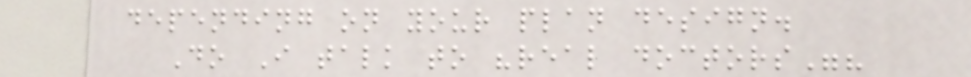depending on your plan design.
Do I talk to "real doctors"?
